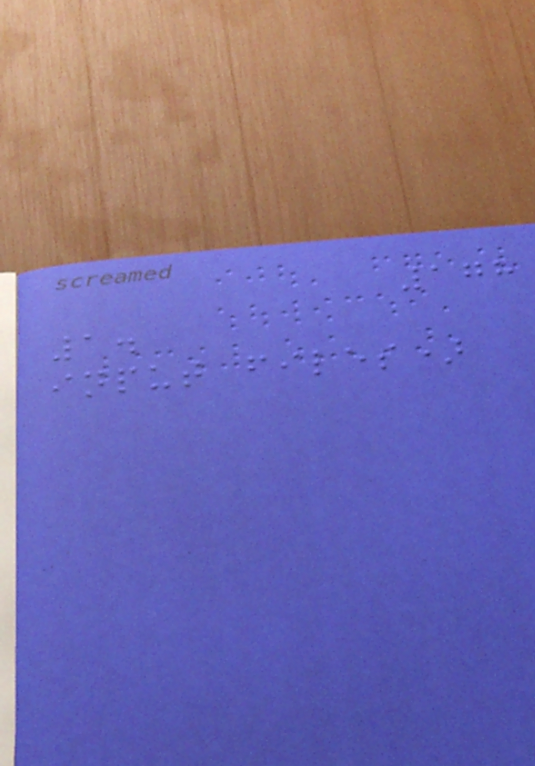178
1.
input files)
